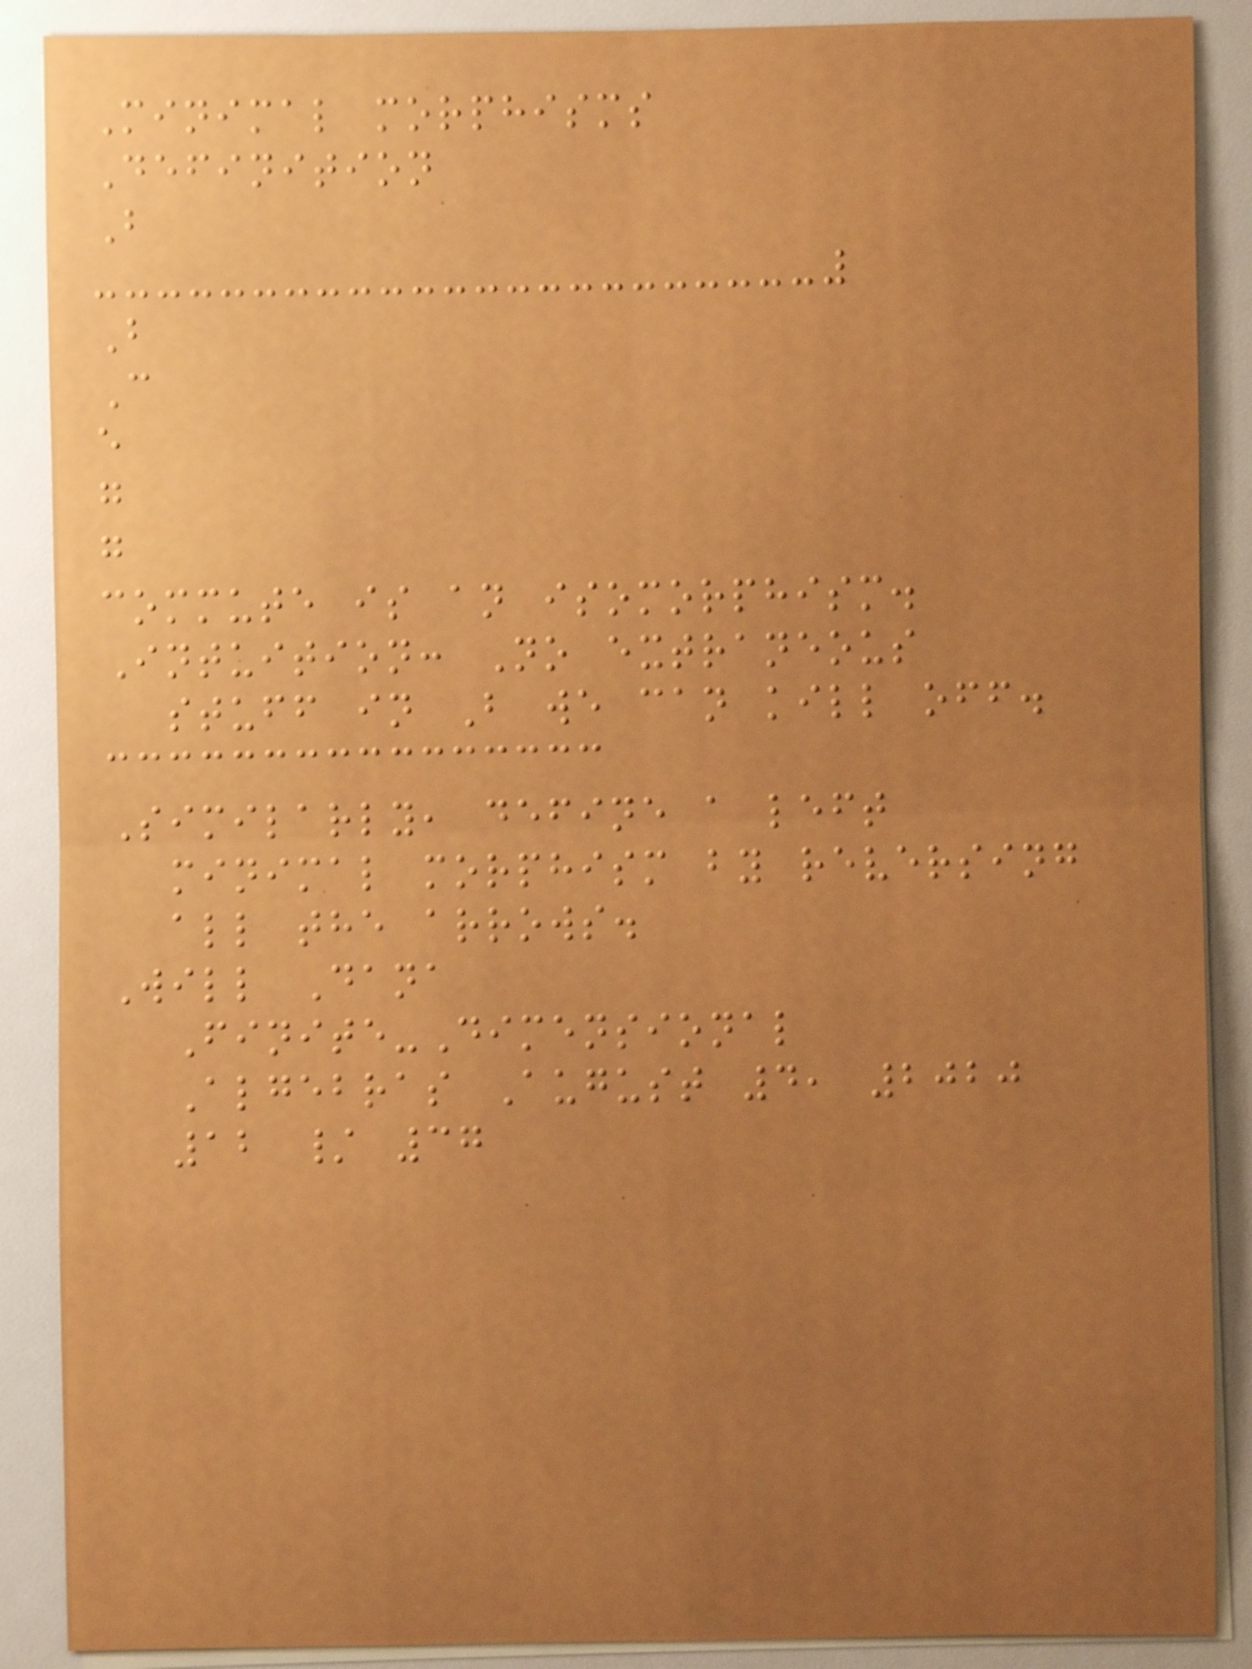Minimal morphisms
Definition
B
B
C
e
g
g
commute is an isomorphism.
Intuition: No extraneous
stuff in B we can kill off.
Similarly, define a left
minimal morphism by reversing
all the arrows.
Will Dana
Finite-Dimensional
Algebras August 4, 2020
12 / 37
